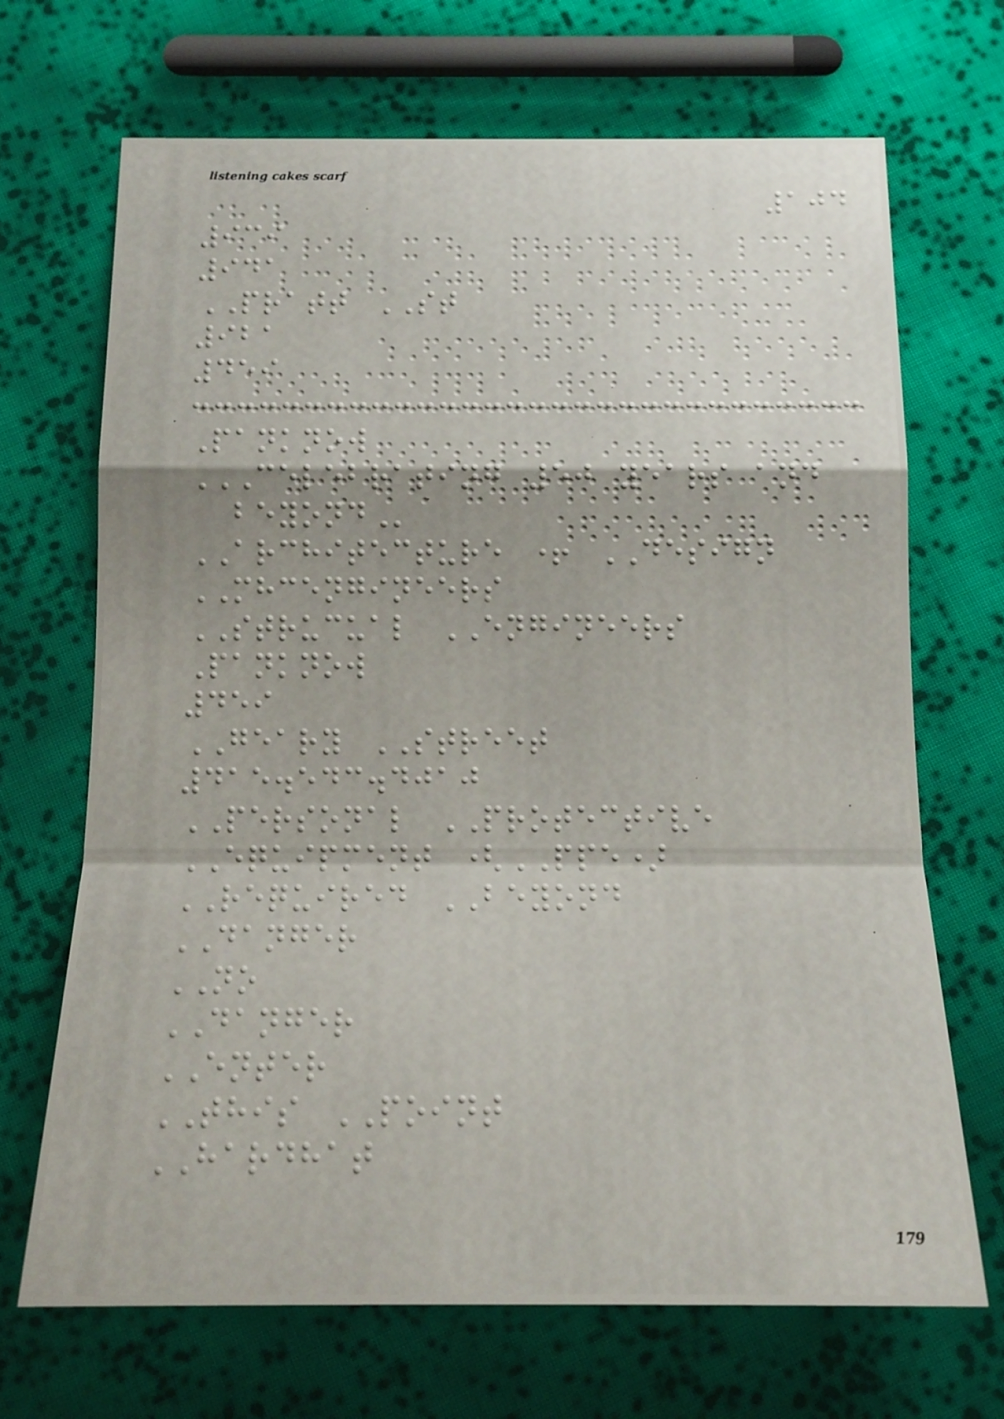104
939
941
PRATT ST
921
459
Panknow
CELEBRATING 50 YEARS AND
BEYOND
ARCHITECTURE + DESIGN
MHCENGINEERS
STRUCUAL ENGINEERS
Panknow
459
GEARY STREET
415.543.4010
PERSONAL PROTECTIVE
EQUIPMENT (PPE)
REQUIRED BEYOND
DANGER
NO
DANGER
ENTER
THIS POINT
HARDHAT
